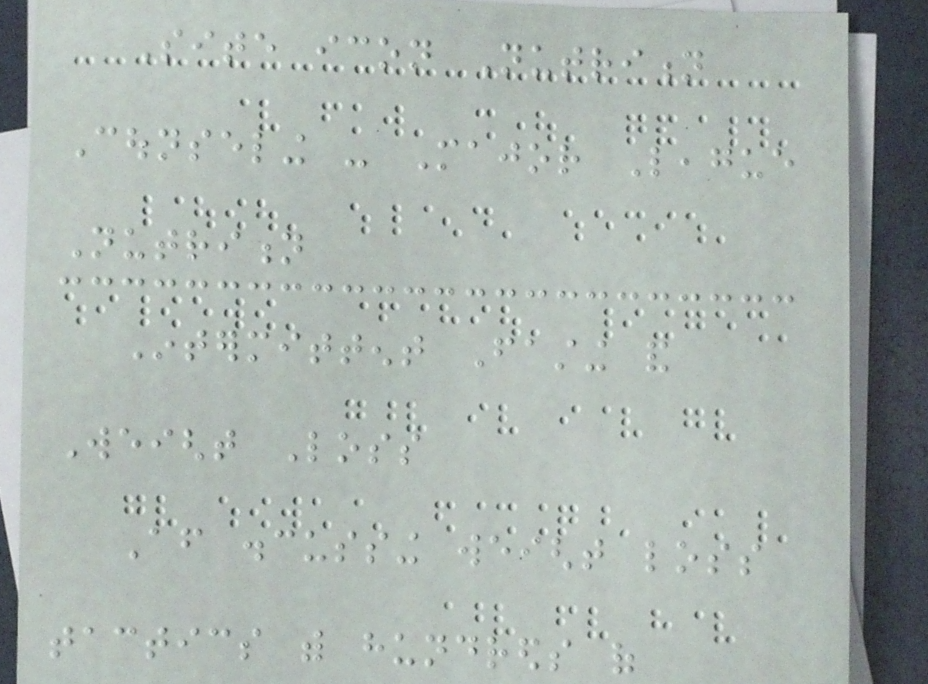Site icon Nutrition
Counseling - Major League
Nutrition
Intermittent Fasting and
Weight Loss
After discussing weight loss
tactics with hundreds of
